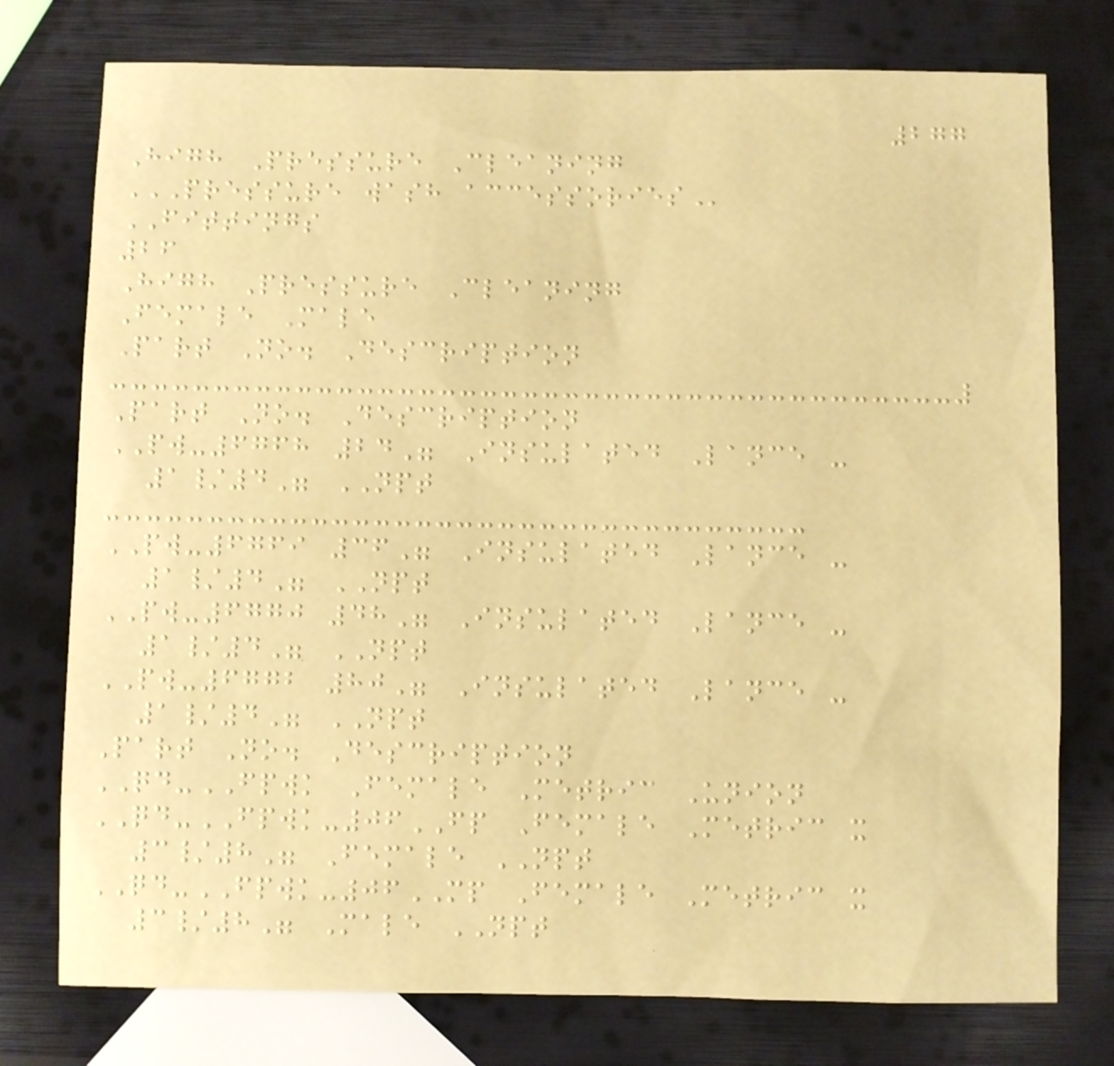277
High Pressure Cleaning
PRESSURE WASH ACCESSORIES
FITTINGS
26
High Pressure Cleaning
Female Male
Part No. Description
Part No. Description
PW-6768 24" Insulated Lance -
1/4" NPT
PW-6769 36" Insulated Lance -
1/4" NPT
PW-6770 48" Insulated Lance -
1/4" NPT
PW-6772 80" Insulated Lance -
1/4" NPT
Part No. Description
QD-FPWK Female Metric Union
QD-FPWK-06FP Female Metric x
3/8" Female NPT
QD-FPWK-06MP Female Metric x
3/8" Male NPT
